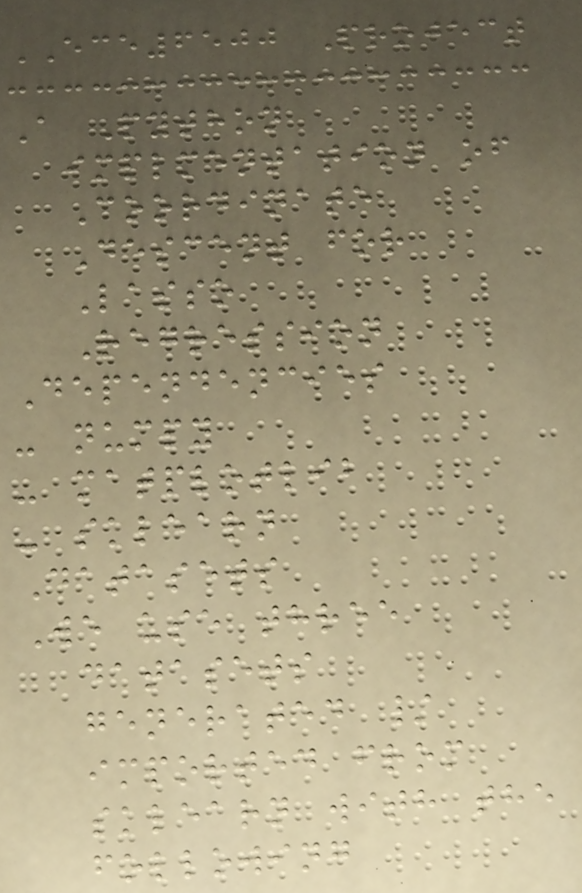ECE6500 Project
A Python
implmentation of
Coordinate
Descent for
Lasso
Regression
Dependencies
- numpy
- matplotlib
- sklearn
Datasets
We use three
datasets
generated /
imported from
sklearn with the
following
